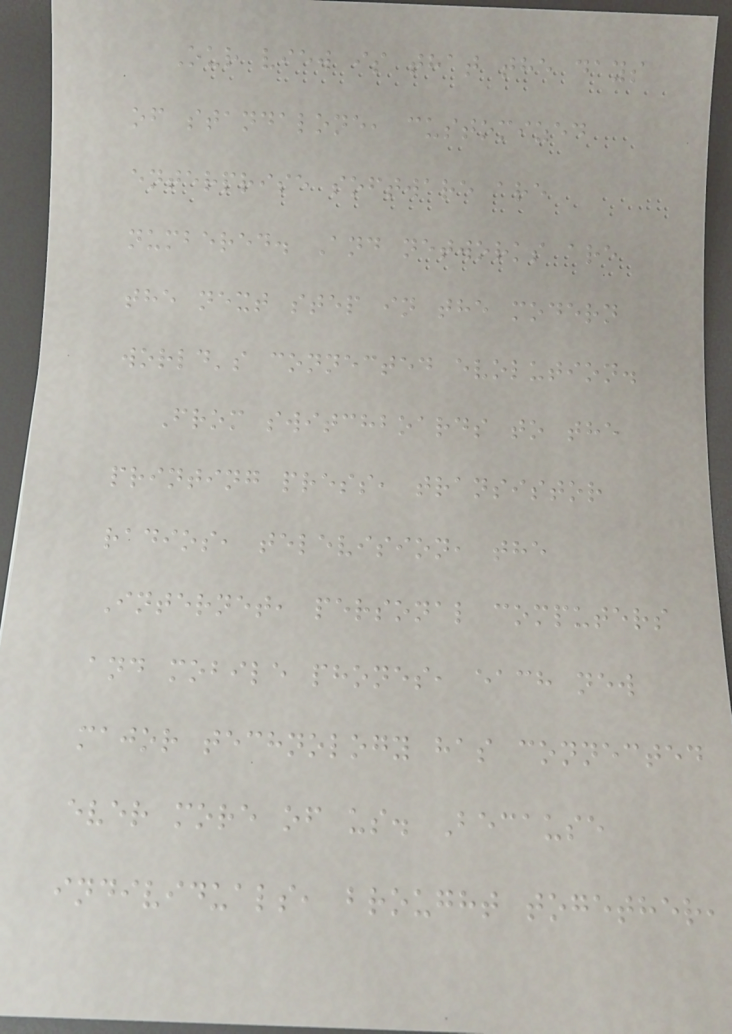Our view is that the days
of standalone, customized
enterprise software are
numbered. And networks are
the next step in the modern
world's connected evolution.
From switchboards to the
printing press, transistor
radios, television, the
Internet, personal computers
and mobile phones, each new
major technology has connected
ever more of us. Because
individuals, brought together,
